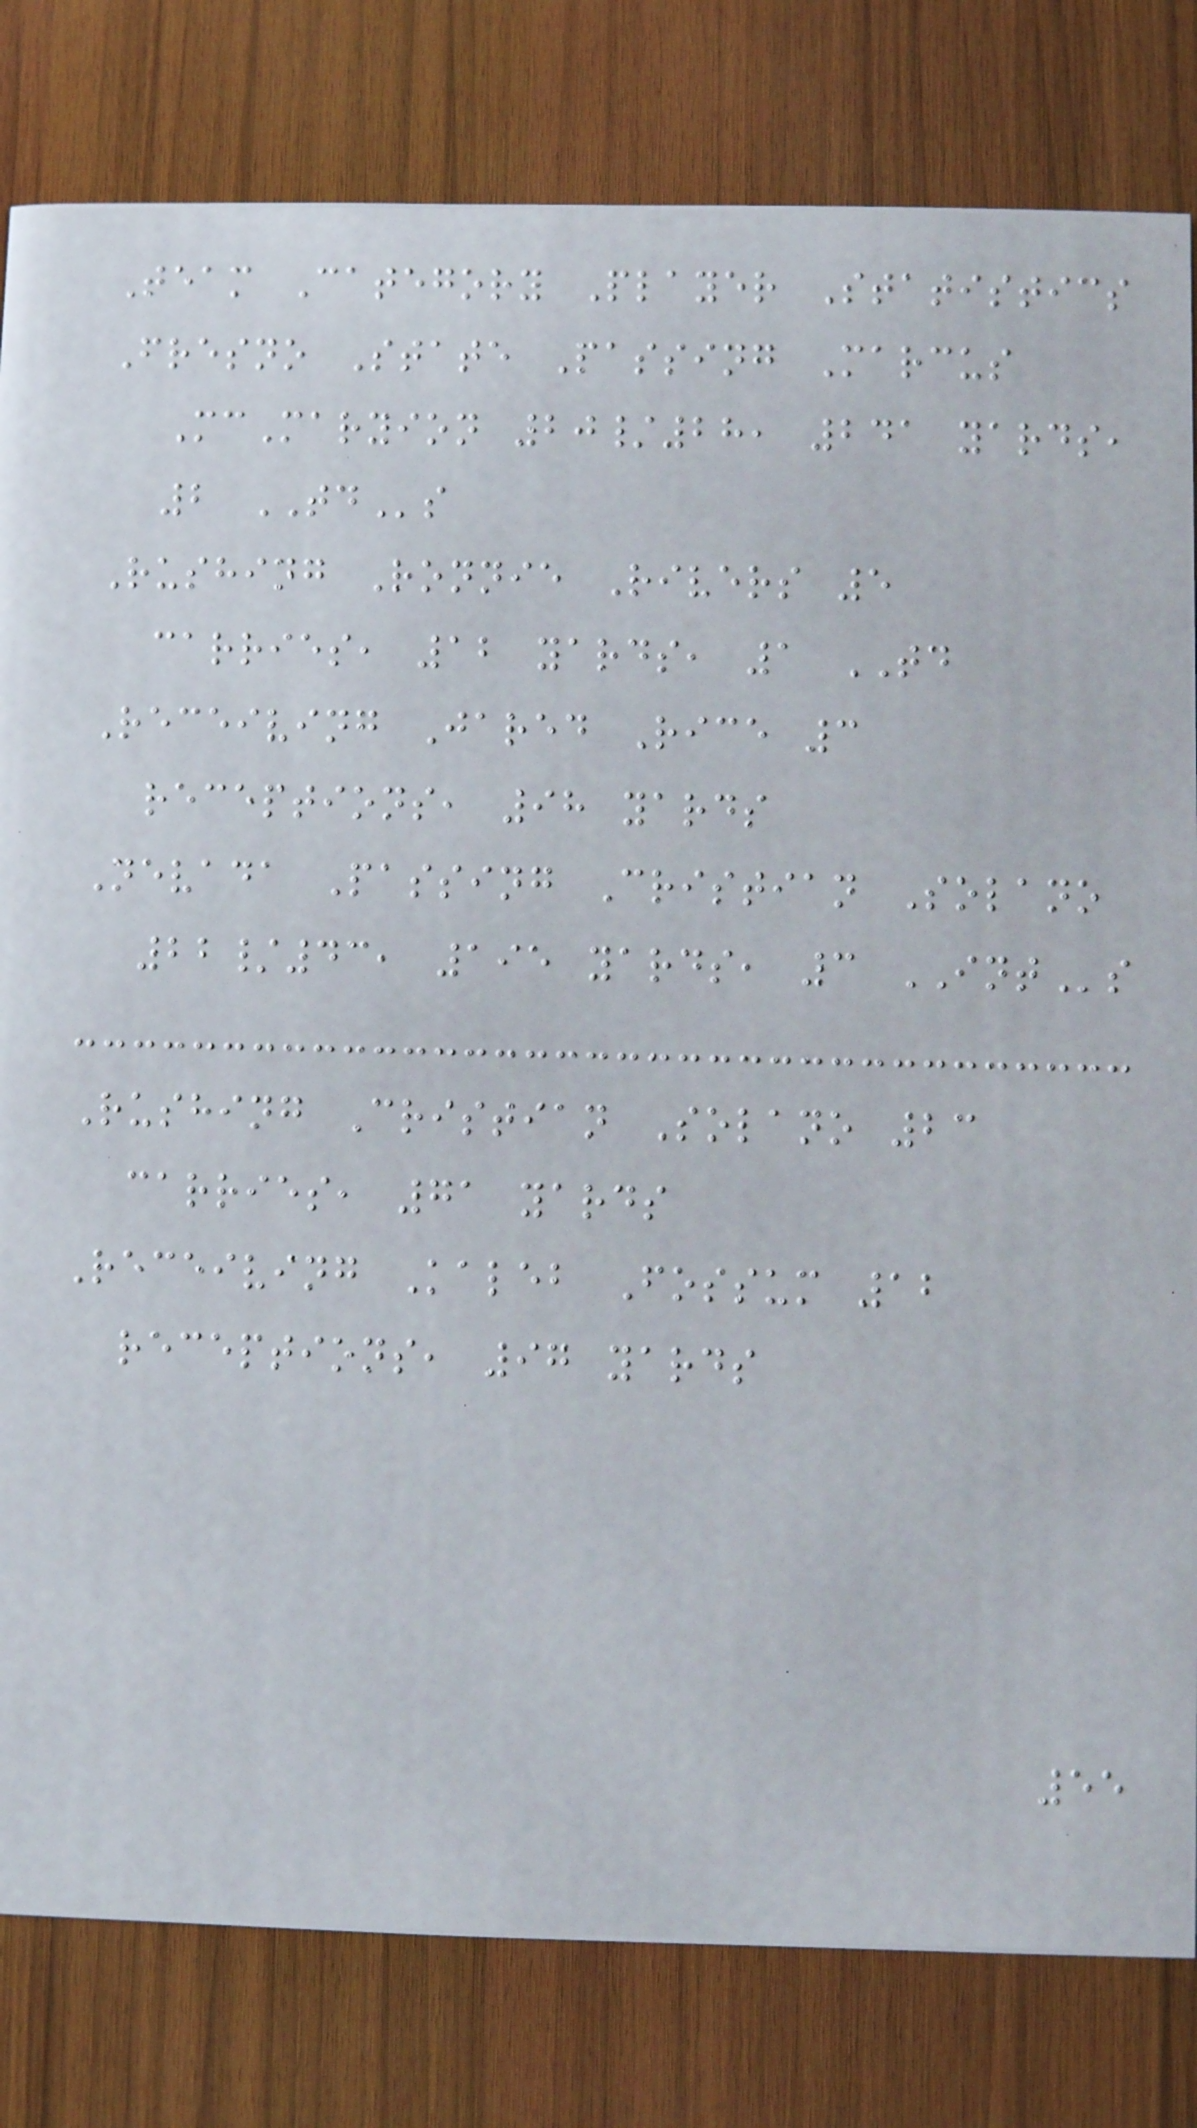Team Category Player Statistics
Fresno State Passing Marcus
McMaryion 20/28, 241 yards,
2 TDs
Rushing Ronnie Rivers 5
carries, 12 yards, 1 TD
Receiving Jared Rice 3
receptions, 98 yards
Nevada Passing Cristian Solano
22/43, 195 yards, 3 INTs
Rushing Cristian Solano 23
carries, 71 yards
Receiving Kaleb Fossum 12
receptions, 97 yards
55
